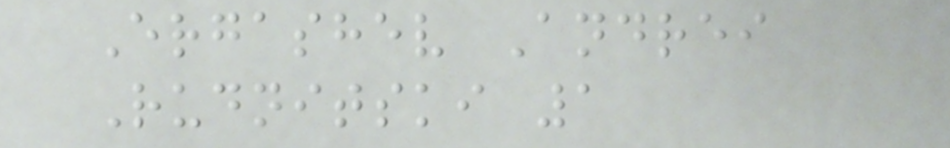Ergashev Andrei
Rudnitski 1
